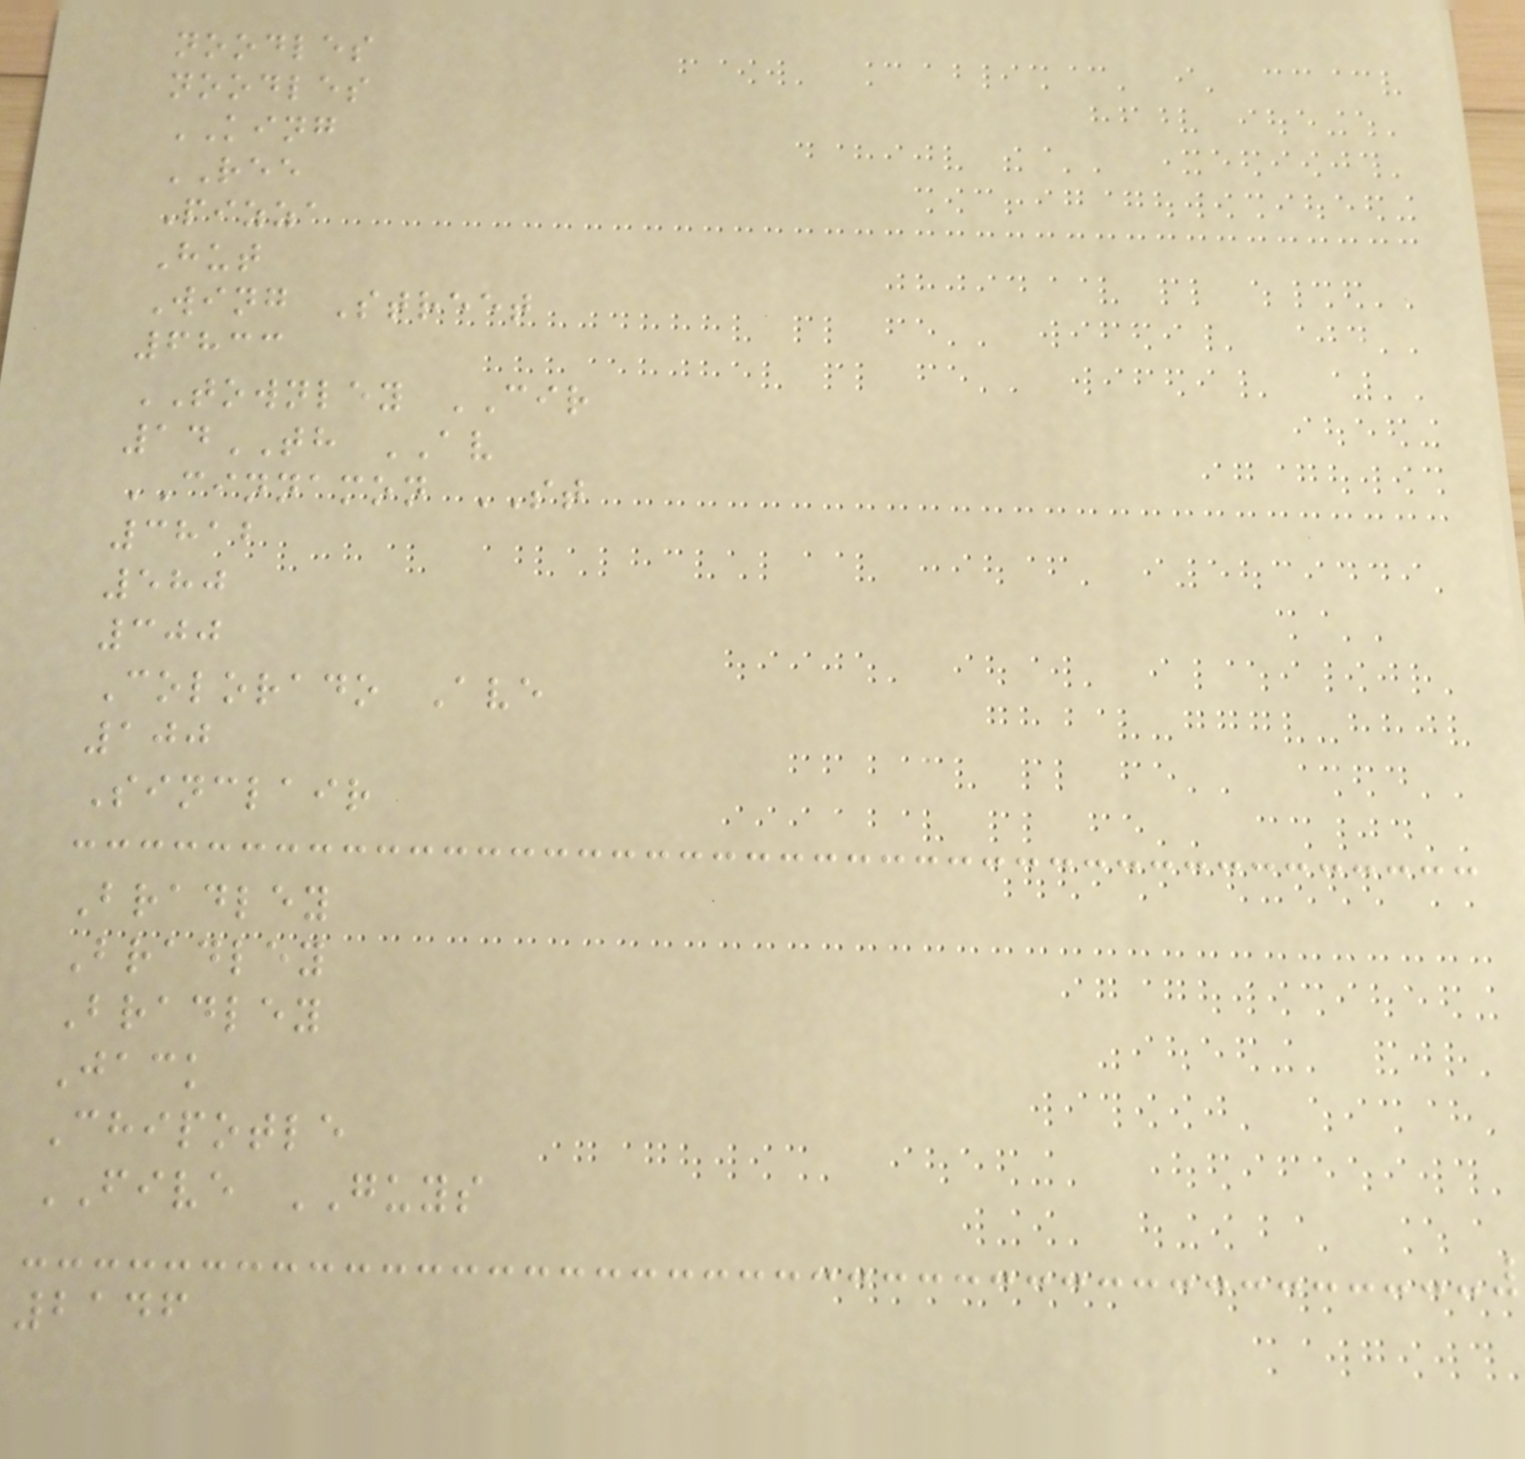noodles
noodles
KING
REE
Pizza
Hut
Wing Street
6833
TOWNLEY CIR
14TH AV
CINNAMON ST
3812
580
300
Colorado Ave
100
Sinclair
Bradley
Bradley
Bradley
Jack
Chipotle
FIVE GUYS
2146
